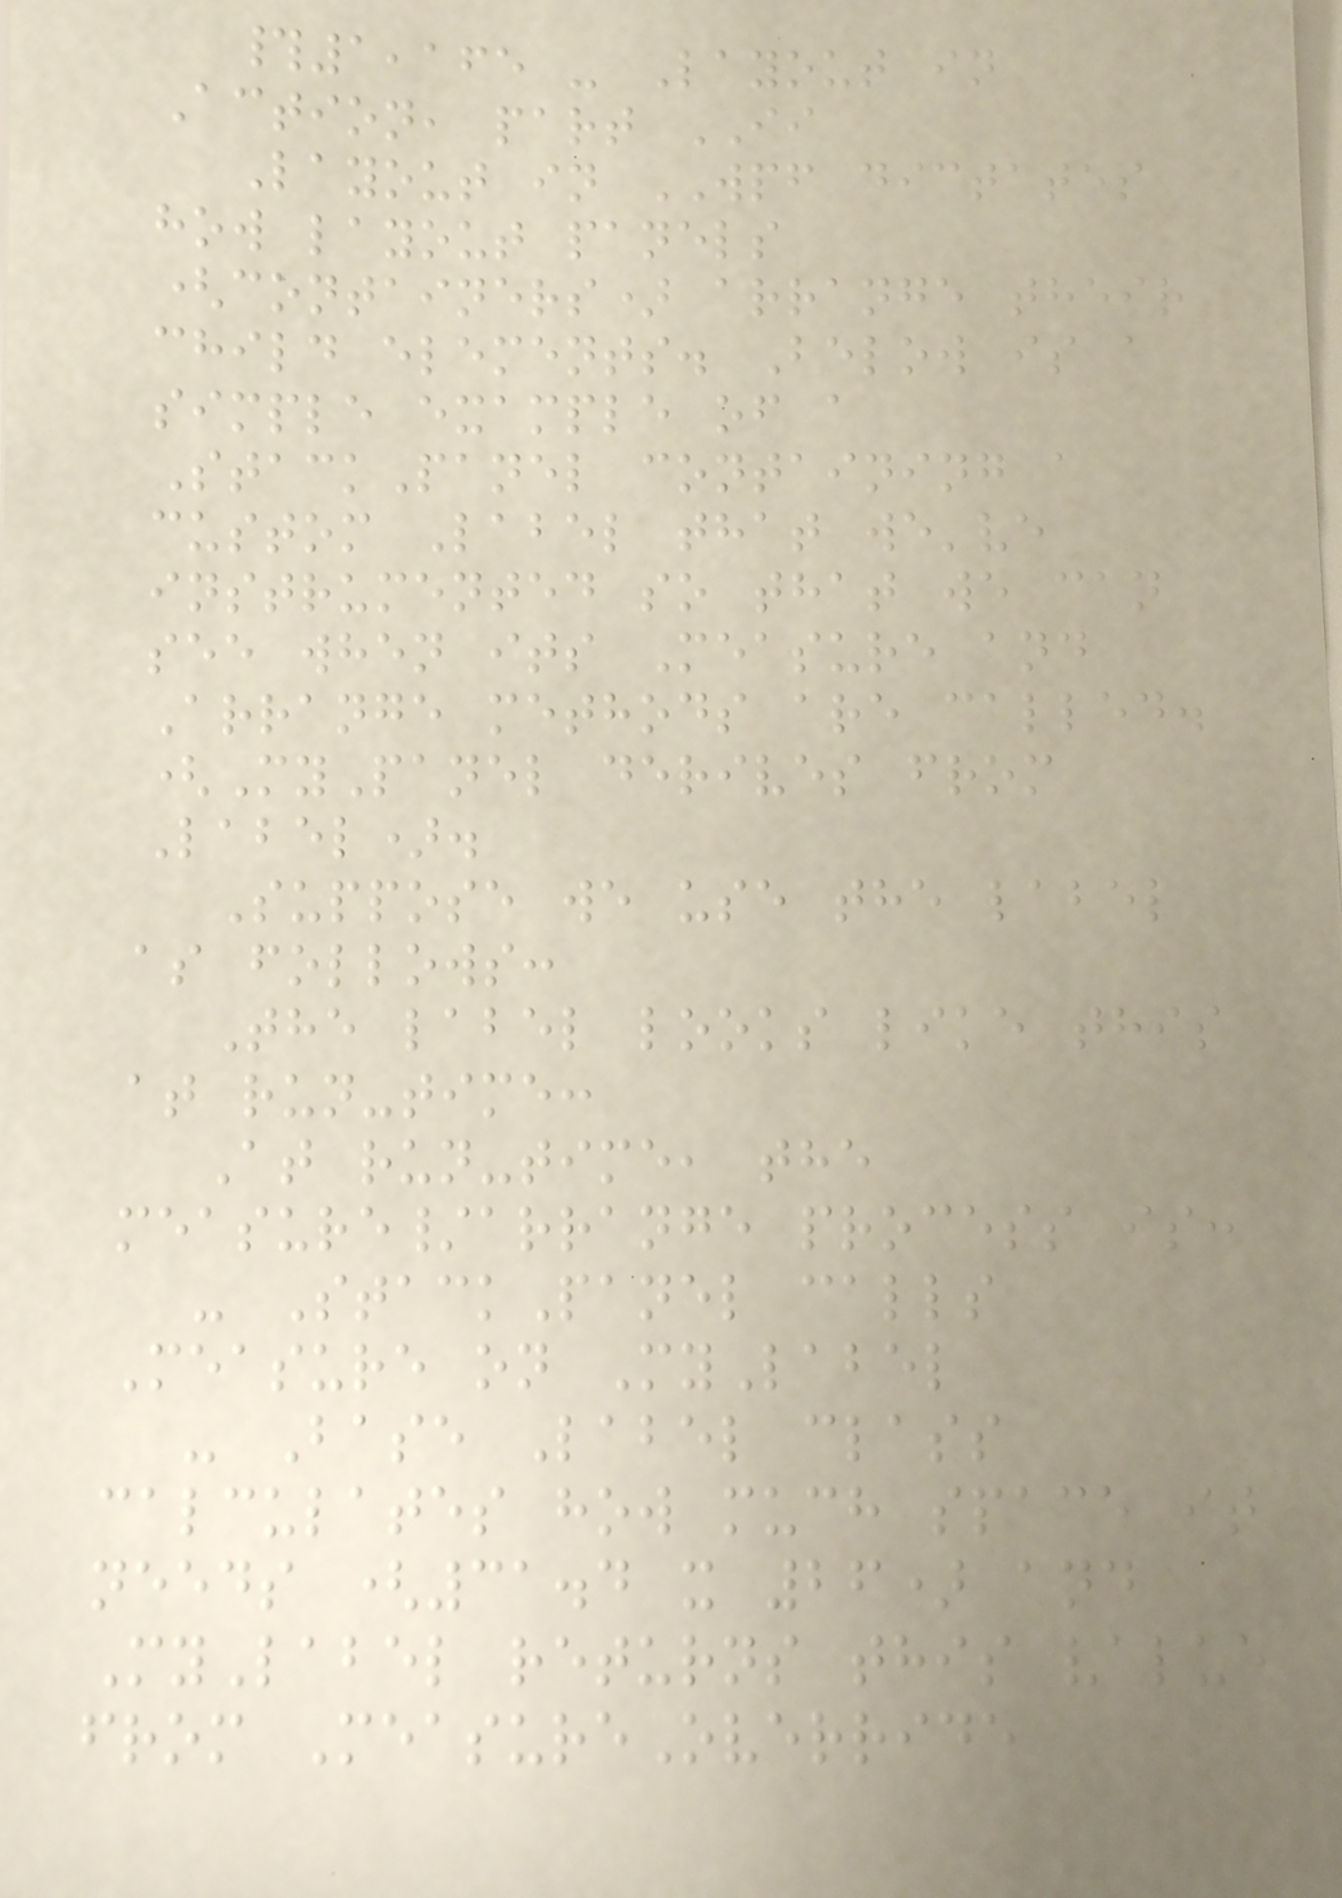#1,165 - Layout in
Action, part II
Layout in WPF dictates
how layout panels
(containers) arrange their
child elements. Below is a
simple example of a
StackPanel containing a
custom Label that we've
instrumented so that we can
see when its Measure and
Arrange methods are called.
(MyPanel derives from
Label).
Suppose we use the label
as follows:
The label looks like this
at run-time:
At run-time, the
measure/arrange process is:
- StackPanel calls
Measure on MyLabel
- Base Label class
calculates how much space it
needs (31.4 x 26) and
MyLabel returns this value
from MeasureOverride
